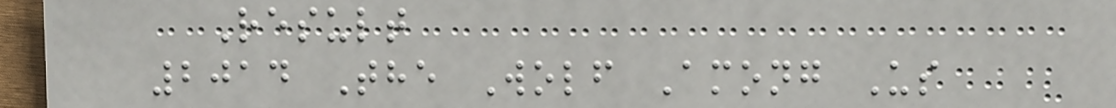Result
2014 The Wolf Among Us
